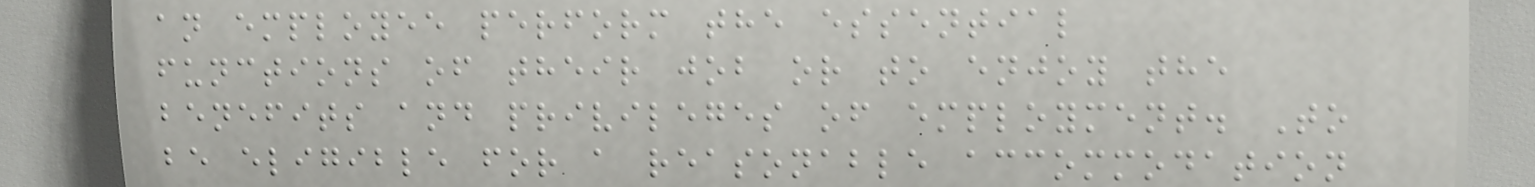an employee perform the essential
functions of their job or to enjoy the
benefits and privileges of employment. To
be eligible for a reasonable accommodation
